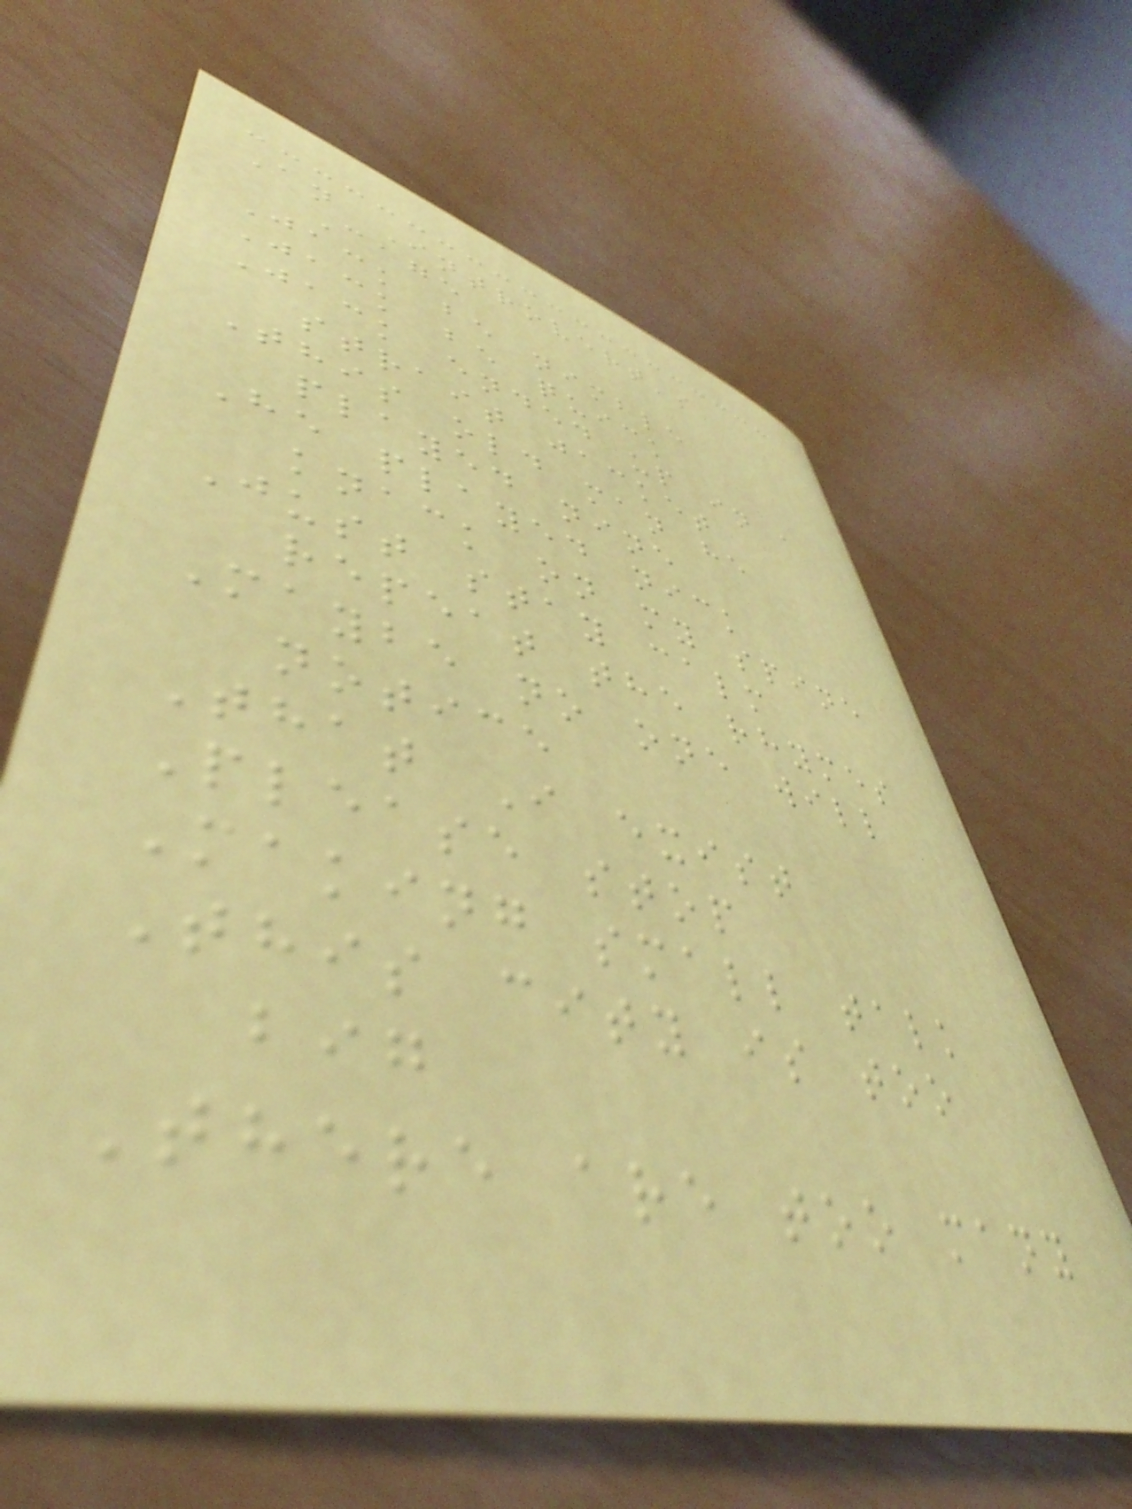An Introvert's
Cage
Jack be nimble
Jack be quick
Jack ended up in a
strait jacket
This old man he
played nine
He played nick
knack on my spine
Just stay calm
repeat the rhymes
Maybe no one will
notice
That I exist
Please stop
Making small talk
This city is too
big
There are too many
